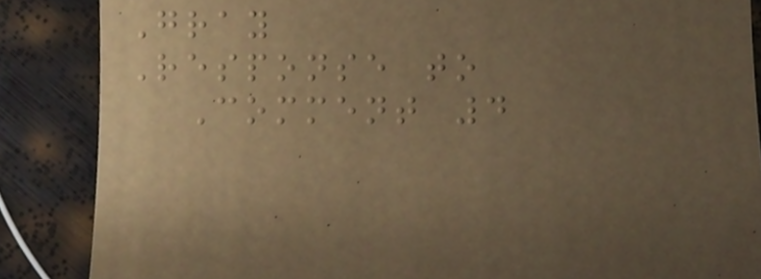Gray
Response to
Comment 4
